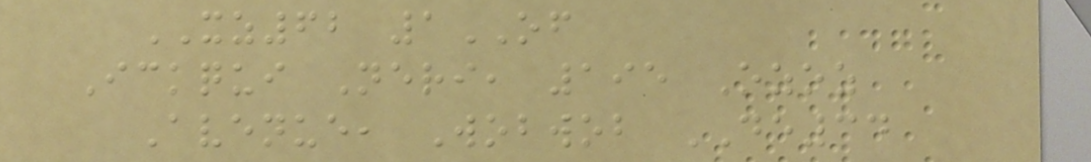XZ62 1OF
Ickqui Neri, 195 Ozoz
Avenue, Wobwob DE34
